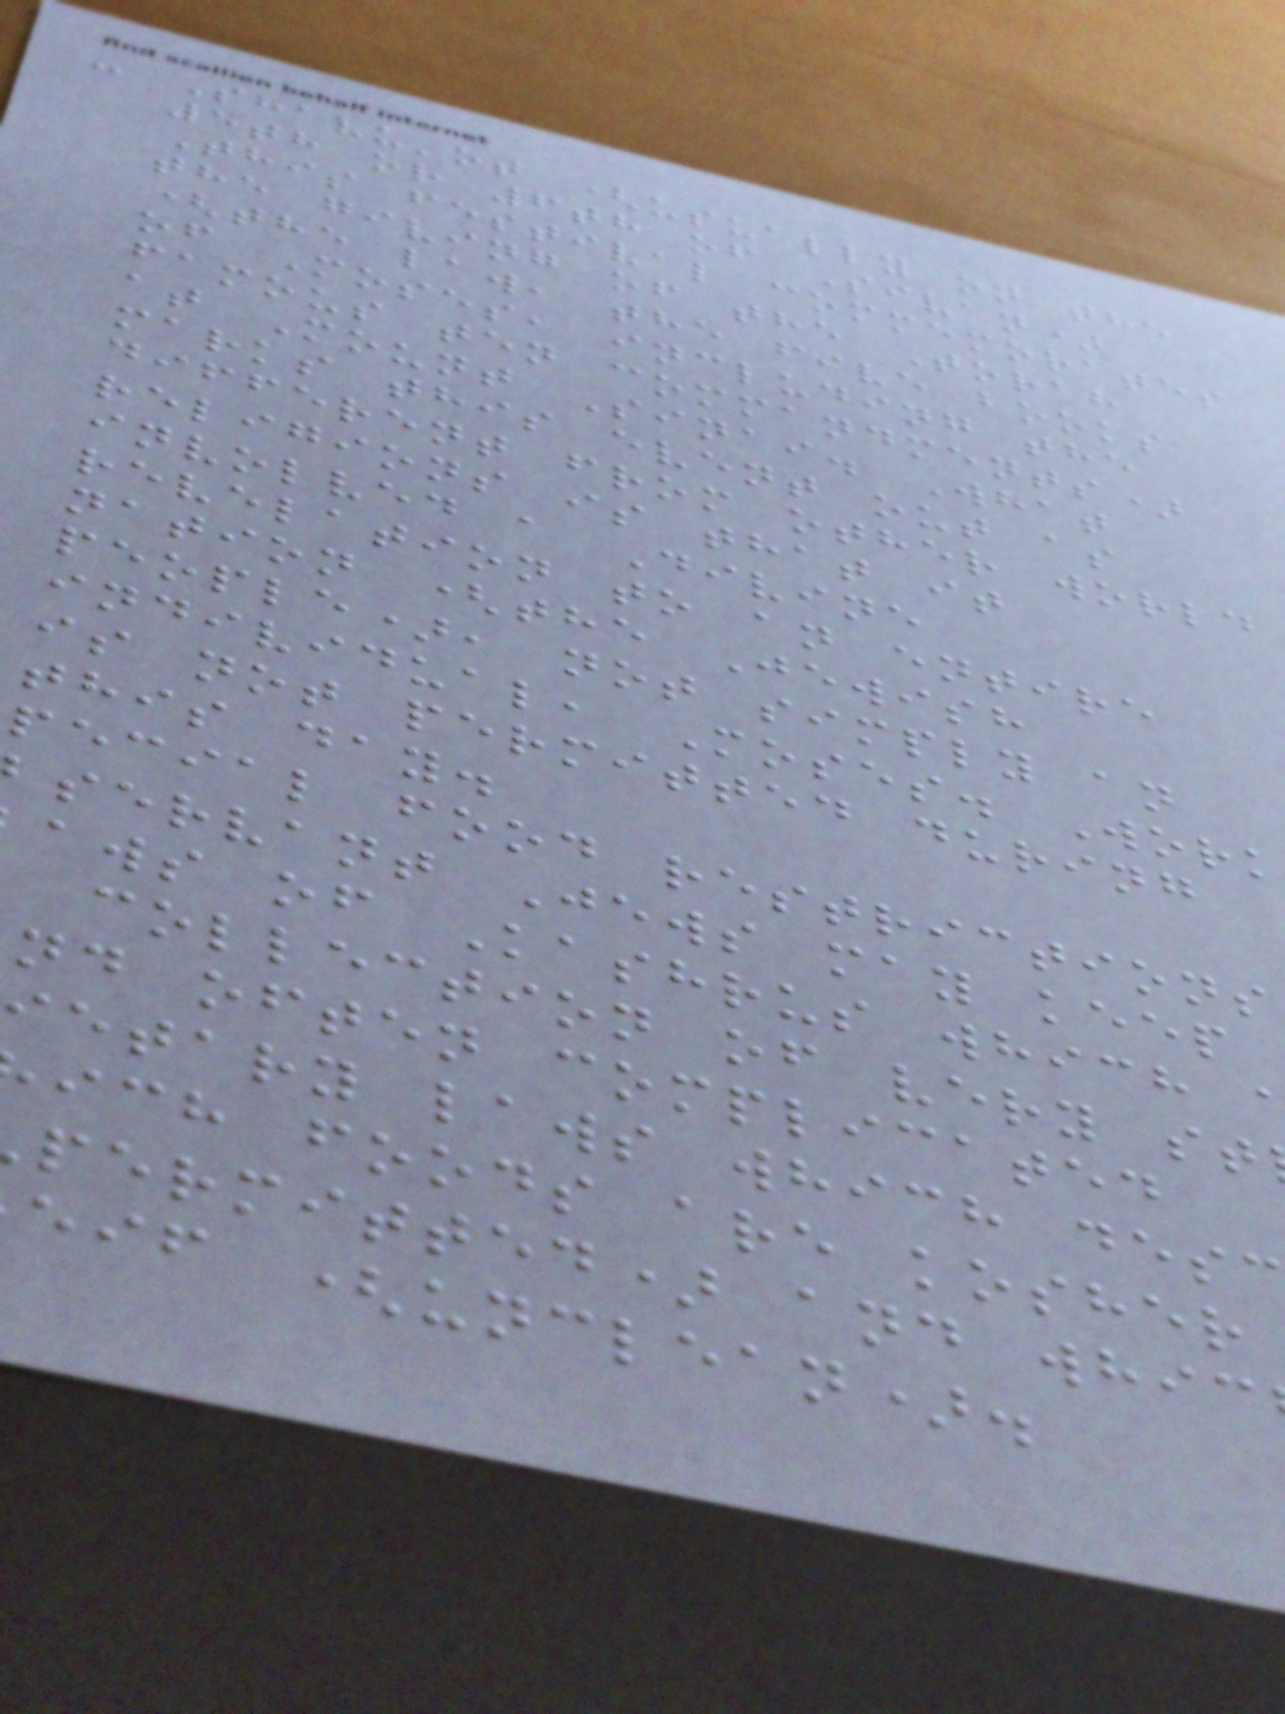- Shavu'ot (usually on the
5th or 6th of Sivan)
This festival commemorates
the giving of the Torah
(the law, the five books
of Moses, including the
famous ten commandments)
at Mount Sinai. What
marks this event out as
different from other world
religions is that it
involved a Divine
revelation to an entire
nation (the Jewish
people), not simply an
individual, Moses. Work
is not permitted during
this day.
pecial food restrictions
servant Jews may keep
aws of Kashrus which
collection of very st
nd often complicated
ietary laws which des
ich foods are kosher
permitted) and whic
eif (unclean).
